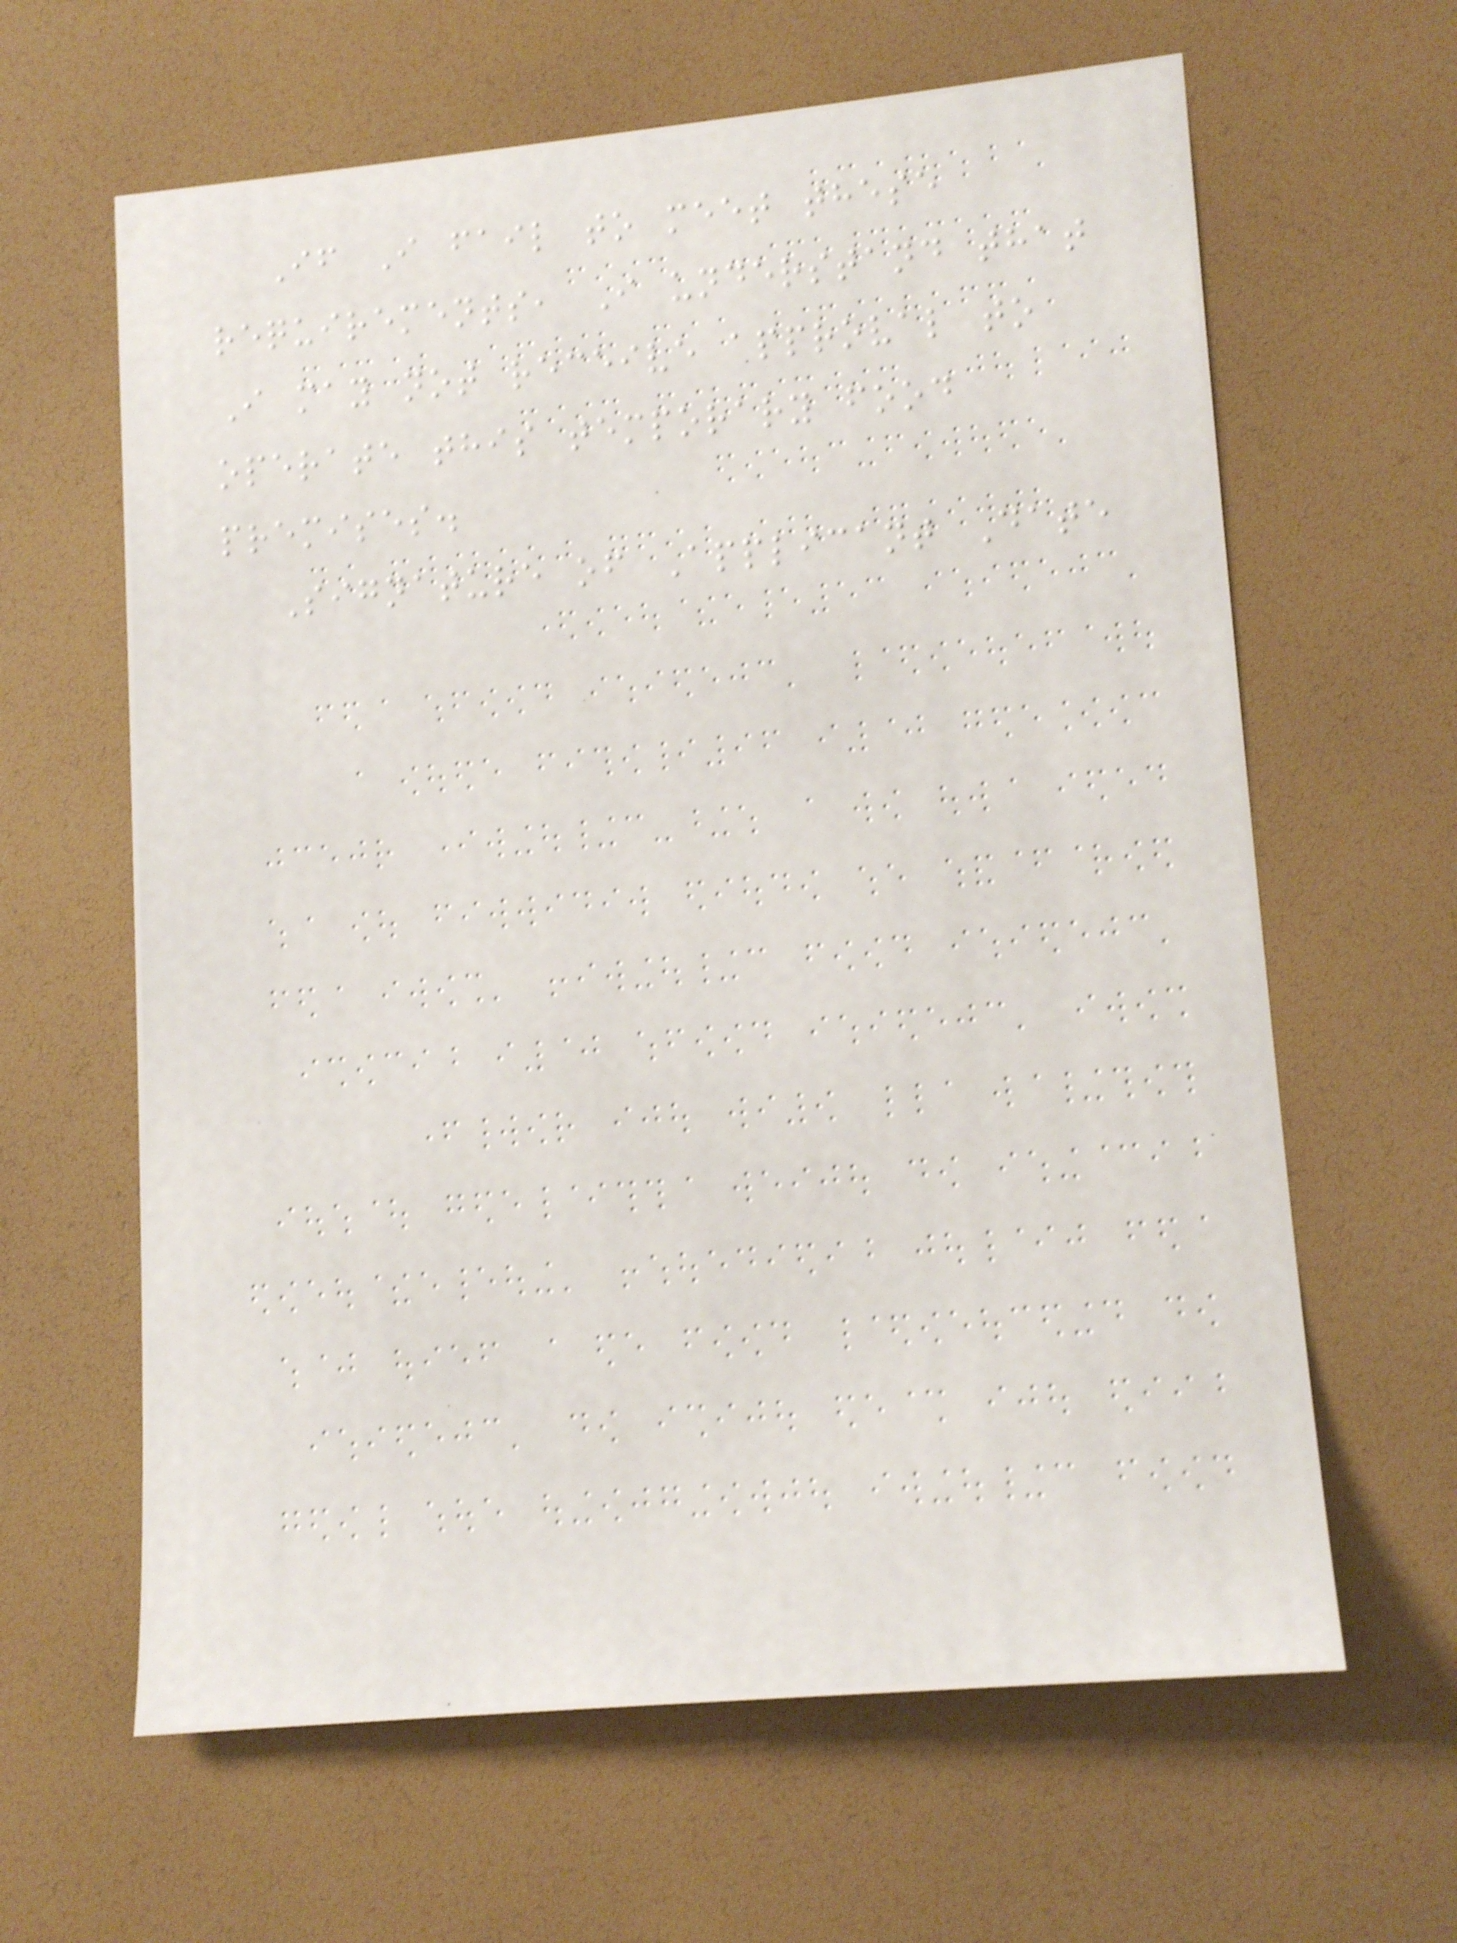If I fail to meet these
requirements, I understand that
I may not receive approval to
operate this temporary food
premises.
Signature of Applicant Date
